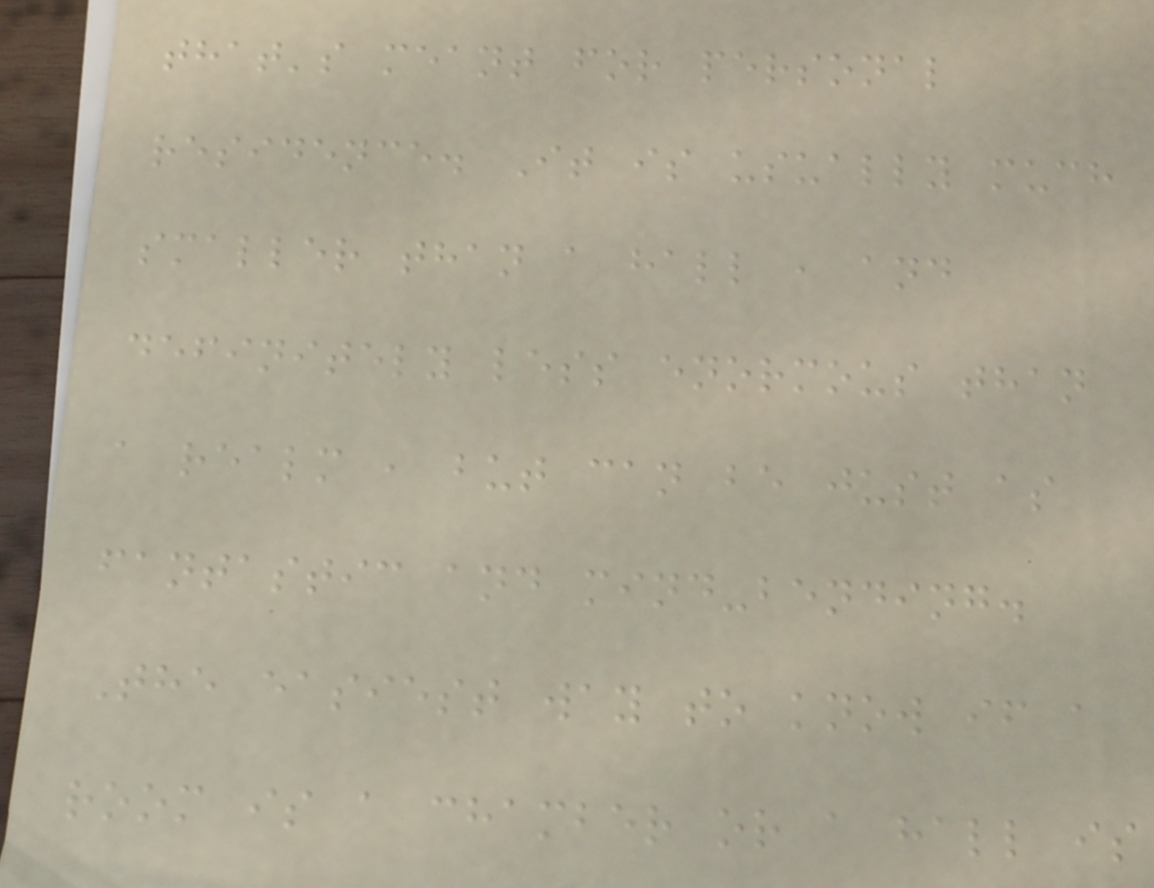that's meant for personal
residence. It is usually much
smaller than a hall , and
definitely less enormous than
a realm , but can be just as
fantastic and mind-bending.
The easiest way to know if a
room is a chamber or a hall is
